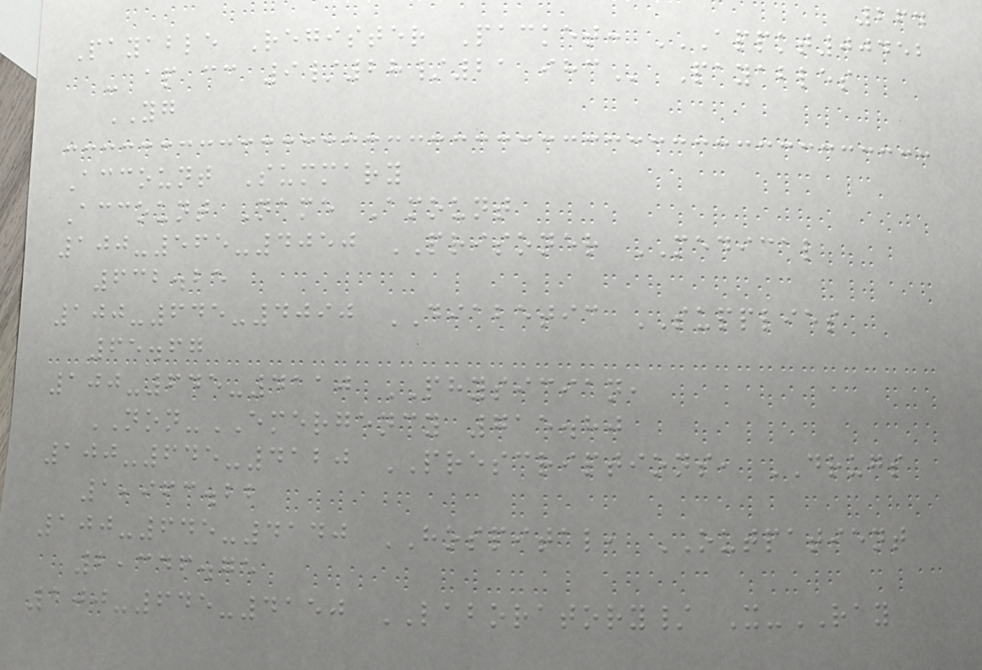264
Payable Register Packet: APPKT00452
- AP CC 9/28/21 IHC Payables
YG
Account Summary
Account Name Amount
100-565-4050 PRISONER MEDICAL
632.25
100-645-4090 DIABETIC SUPPLIES
65.67
100-645-4110 PHYSICIAN,
NON-EMERGENCY 715.80
100-645-4120 PRESCRIPTIONS, DRUGS
1,963.22
100-645-4140 HOSPITAL, OUTPATIENT
2,346.75
100-645-4150 LABORATORY/ X-RAY
